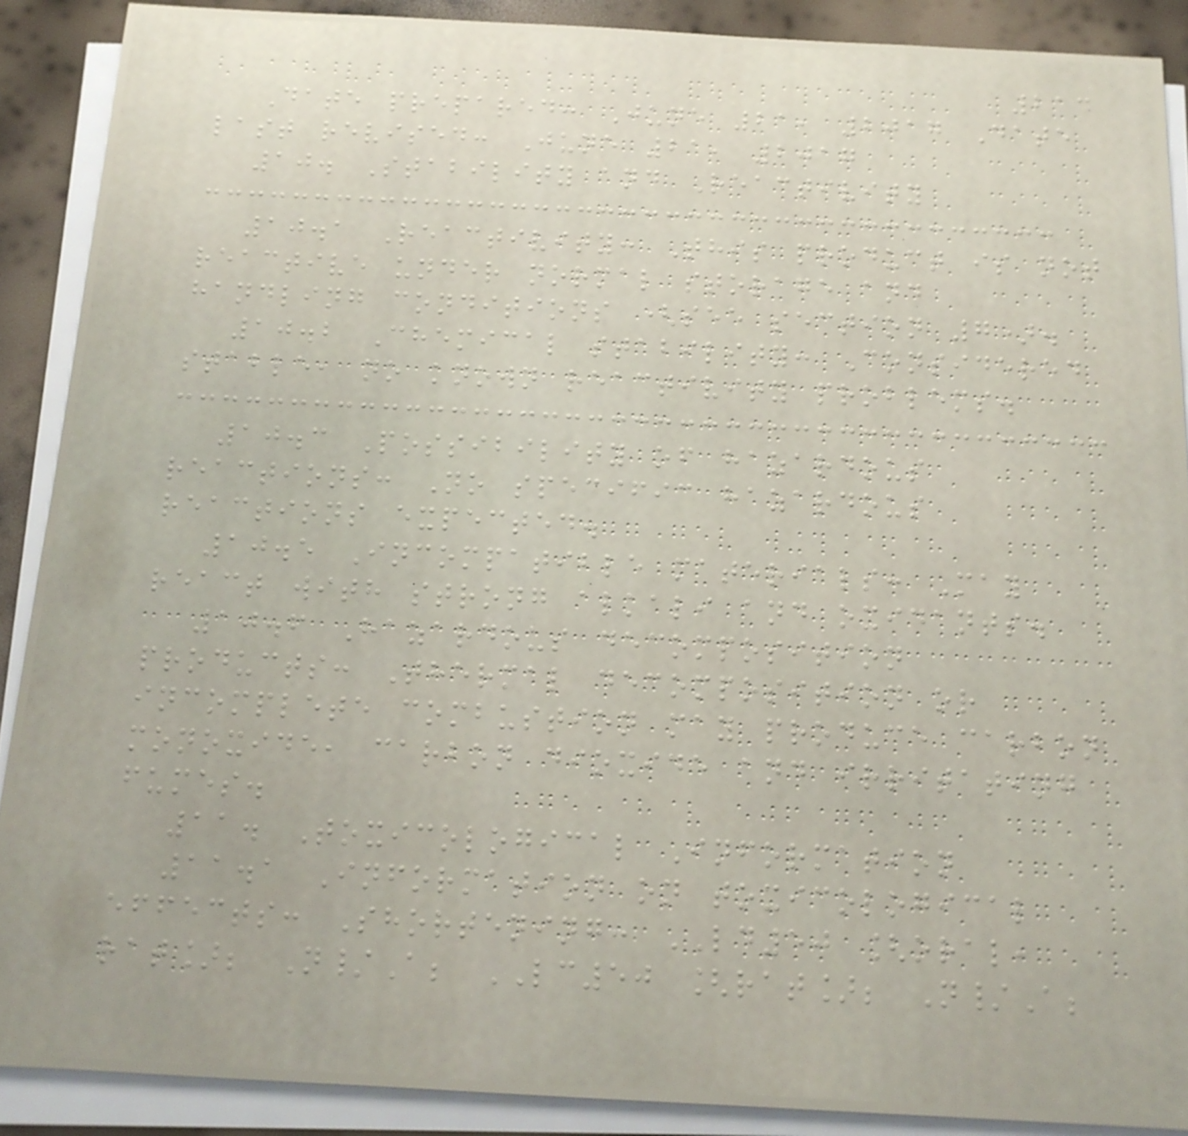213
Date prepared: June 21, 2017 Date
last revised: June 21, 2017
10. Stability and Reactivity
10.1 Reactivity: This product is not
reactive under normal storage and
handling conditions (see section 7).
10.2 Chemical stability: Considered
stable, no known reactivity problems.
10.3 Possibility of hazardous
reactions: No specific hazardous
reactions expected.
10.5 Incompatible materials: May
react with strong alkali and oxidants.
10.6 Hazardous decomposition
products: Thermal decomposition or
incomplete combustion may produce carbon
monoxide, carbon dioxide and irritating
fumes.
11. Toxicological Information
11.1 Information on toxicological
effects: Shortening: LD50 [oral,
rat]; N/A; LC50 [rat]; N/A;
